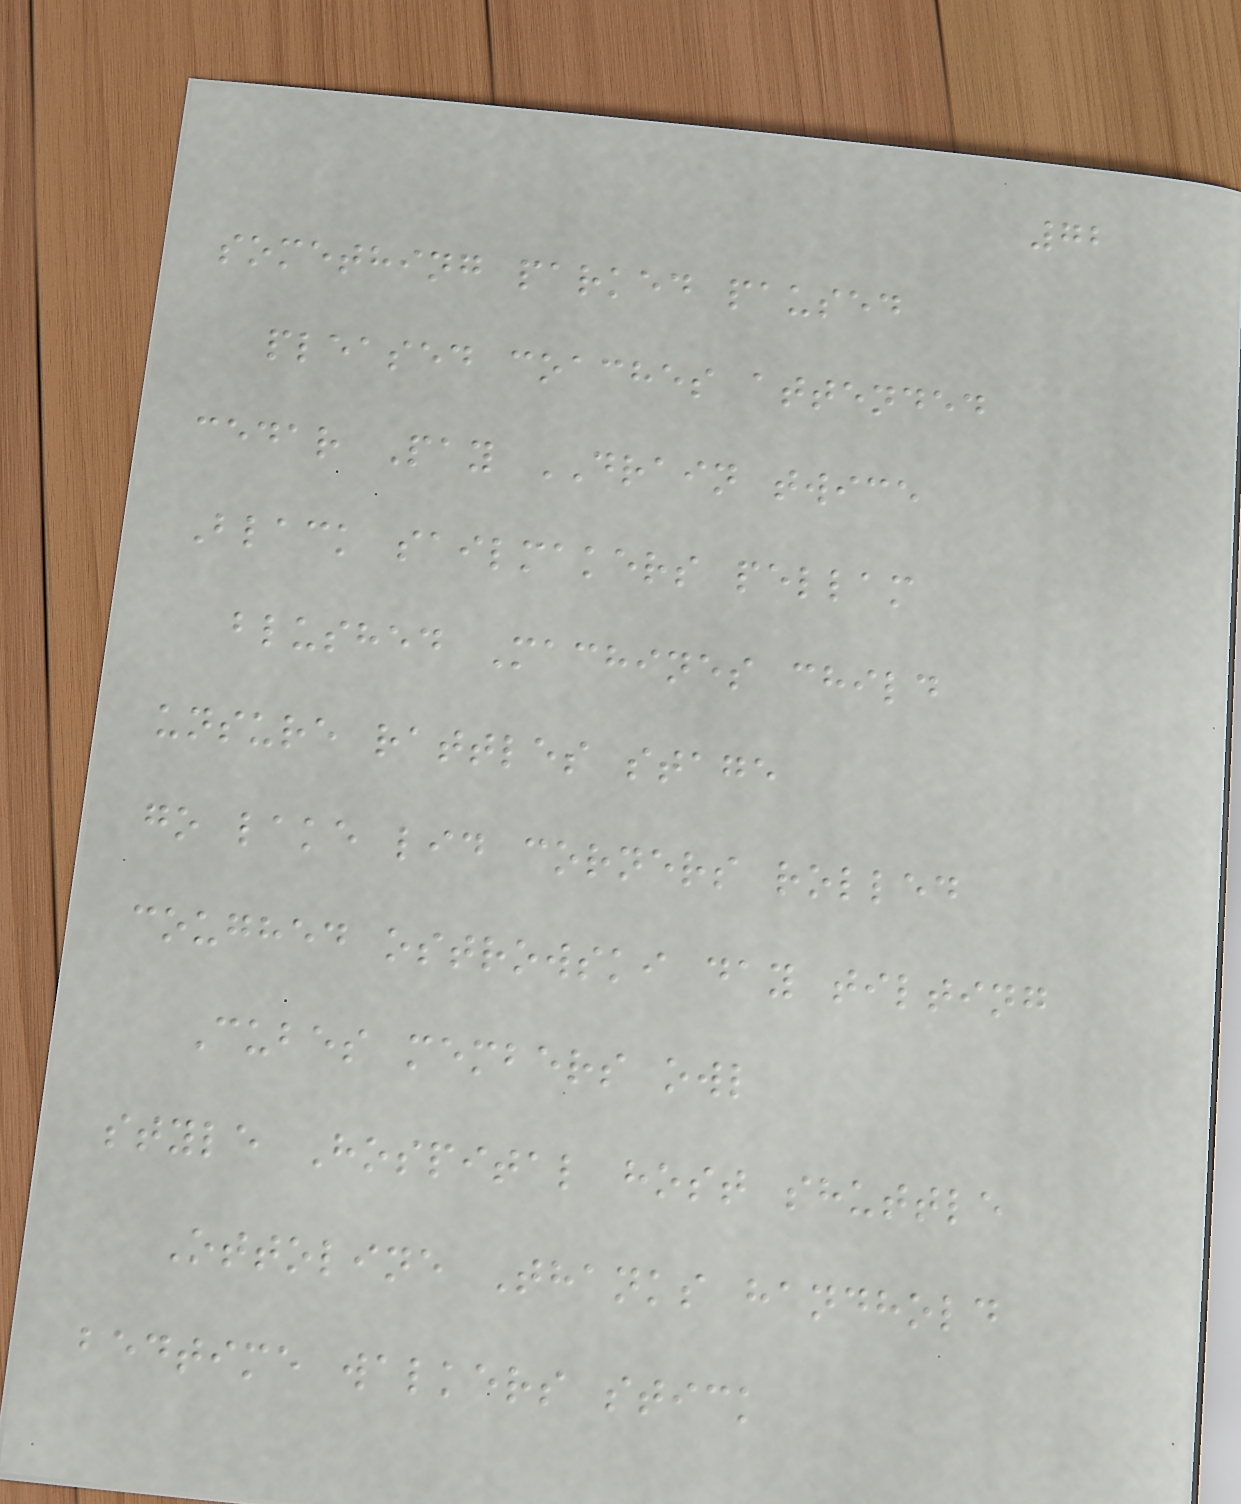72
something parked paused
pleased coaches attended
cedar Pay DRAIN twice
Black sailmakers pellam
blushed Machines child
unsure rattles stage
go lake lid corners rolled
coughed ostrowski day tilting
Cubes members owl
style Hospital host shuttle
Ottoline Thanks handhold
bedtime walkers stick
